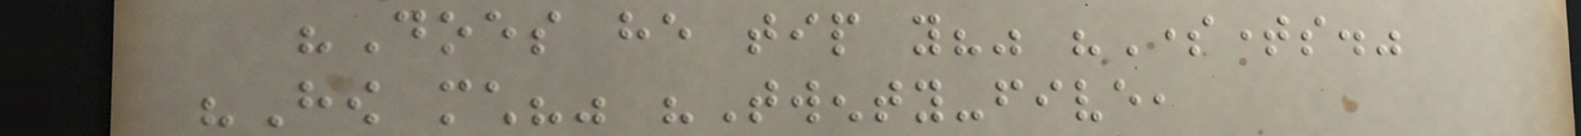"Does he tip you?" "Sometimes."
"How much?" "Twenty-five,
